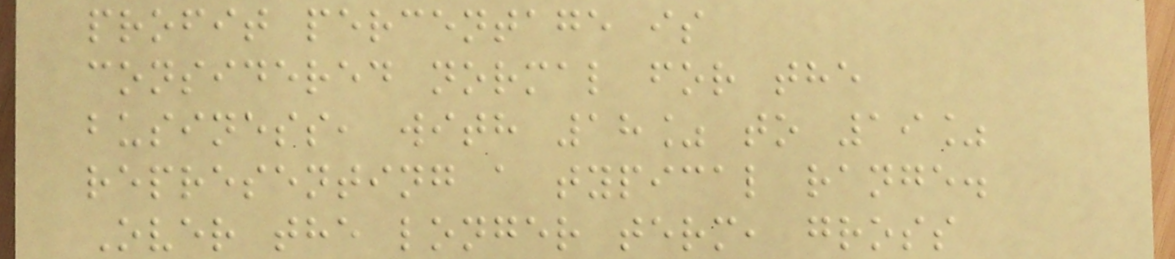profit percentage is
considered normal for the
business, with 18% to 19%
representing a typical range.
Over the longer term, gross
